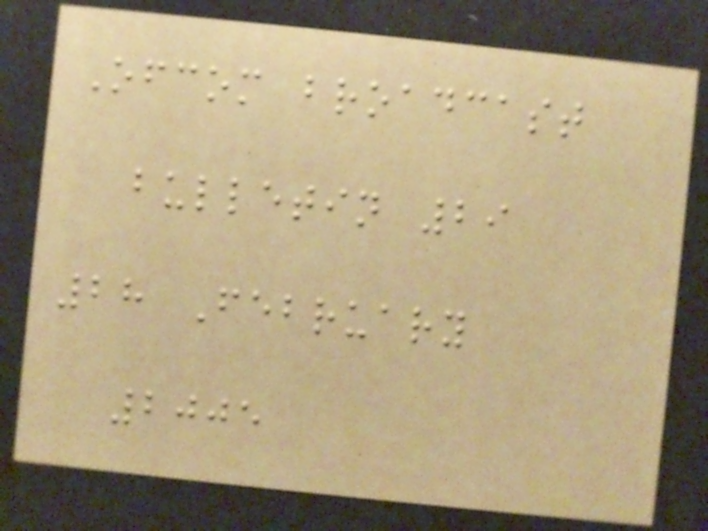Ofcom broadcast
bulletin 29
28 February
2005
